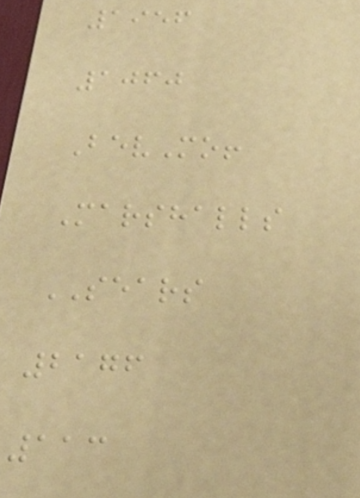1956
1060
BevMo!
Marshalls
SEARS
2176
113
